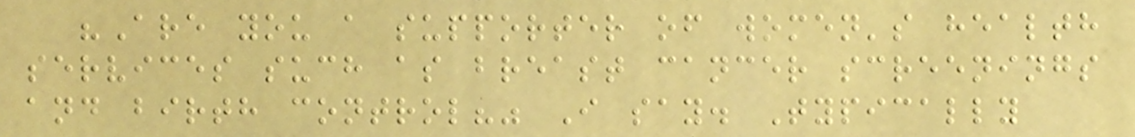"Are you a supporter of women's health
services such as breast cancer screenings
and birth control?" I say. Typically
